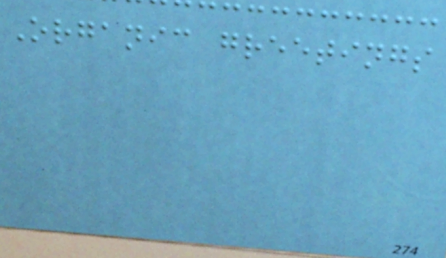Organic greetings
